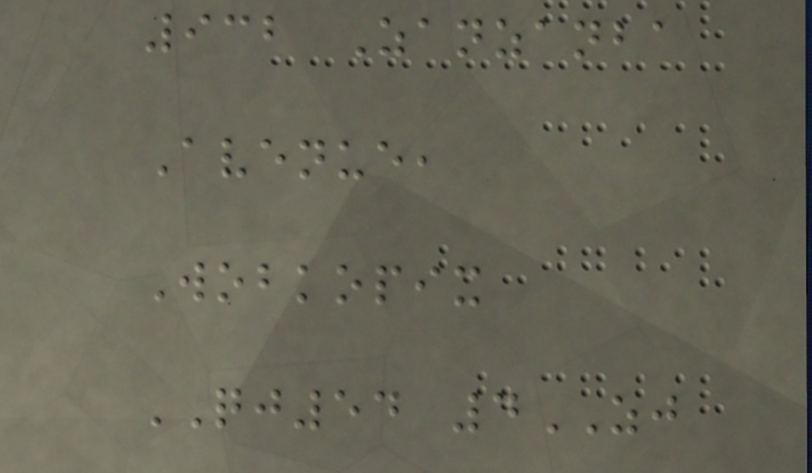932 Zanzanba
Avenue,
Wobkopix
QJ54 4ZJ
